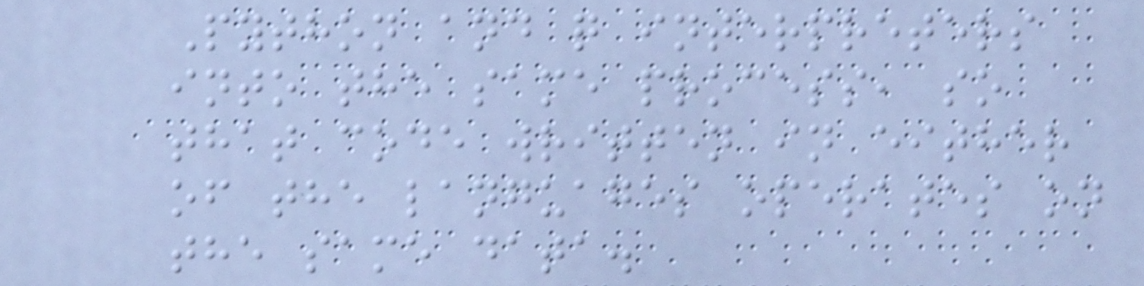Python and q interpreters
into the same process, so
that code written in either
of the languages operates on
the same data.
